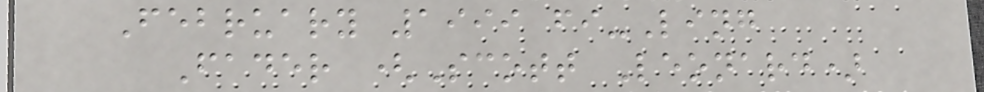February 1999 fi-Ling
Fader (Scott Leonard)
